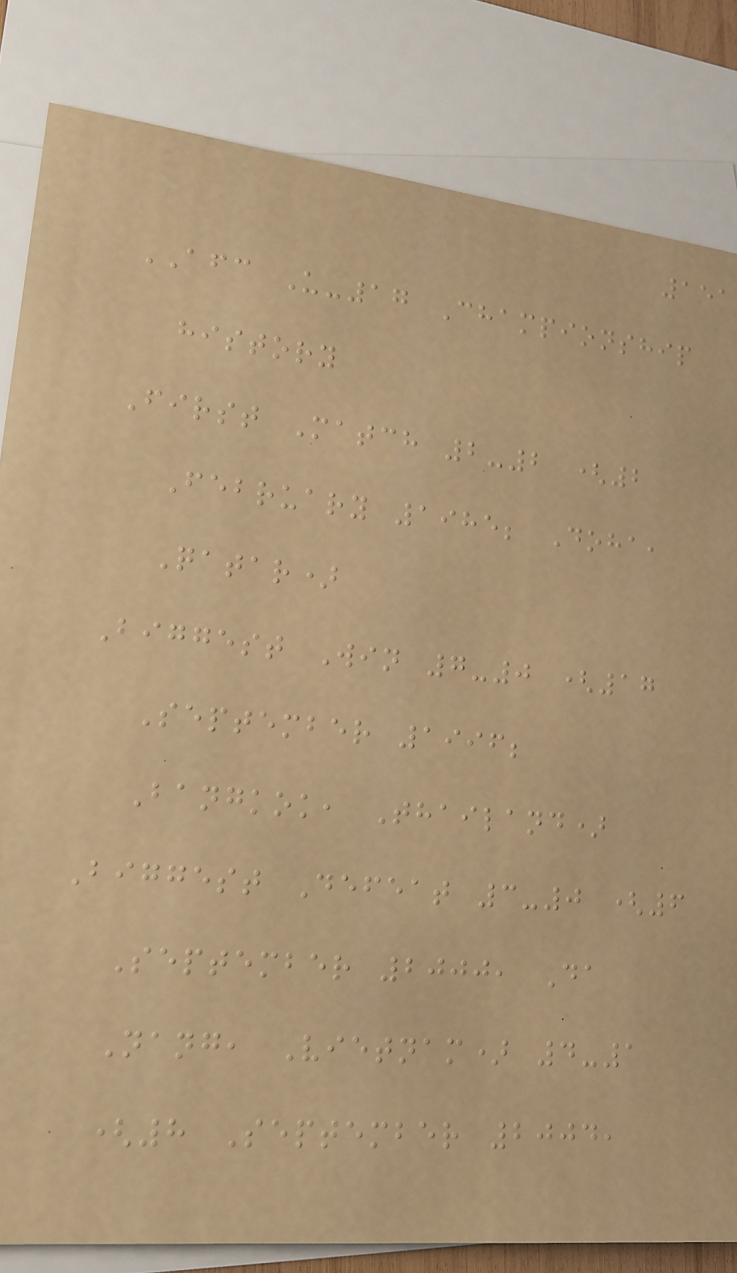151
AFC U-17 Championship
history
First Match 2-2 (2
February 1985; Doha,
Qatar)
Biggest Win 7-0 (17
September 1996;
Bangkok, Thailand)
Biggest Defeat 3-0 (6
September 2000, Da
Nang, Vietnam) 4-1
(8 September 2004,
